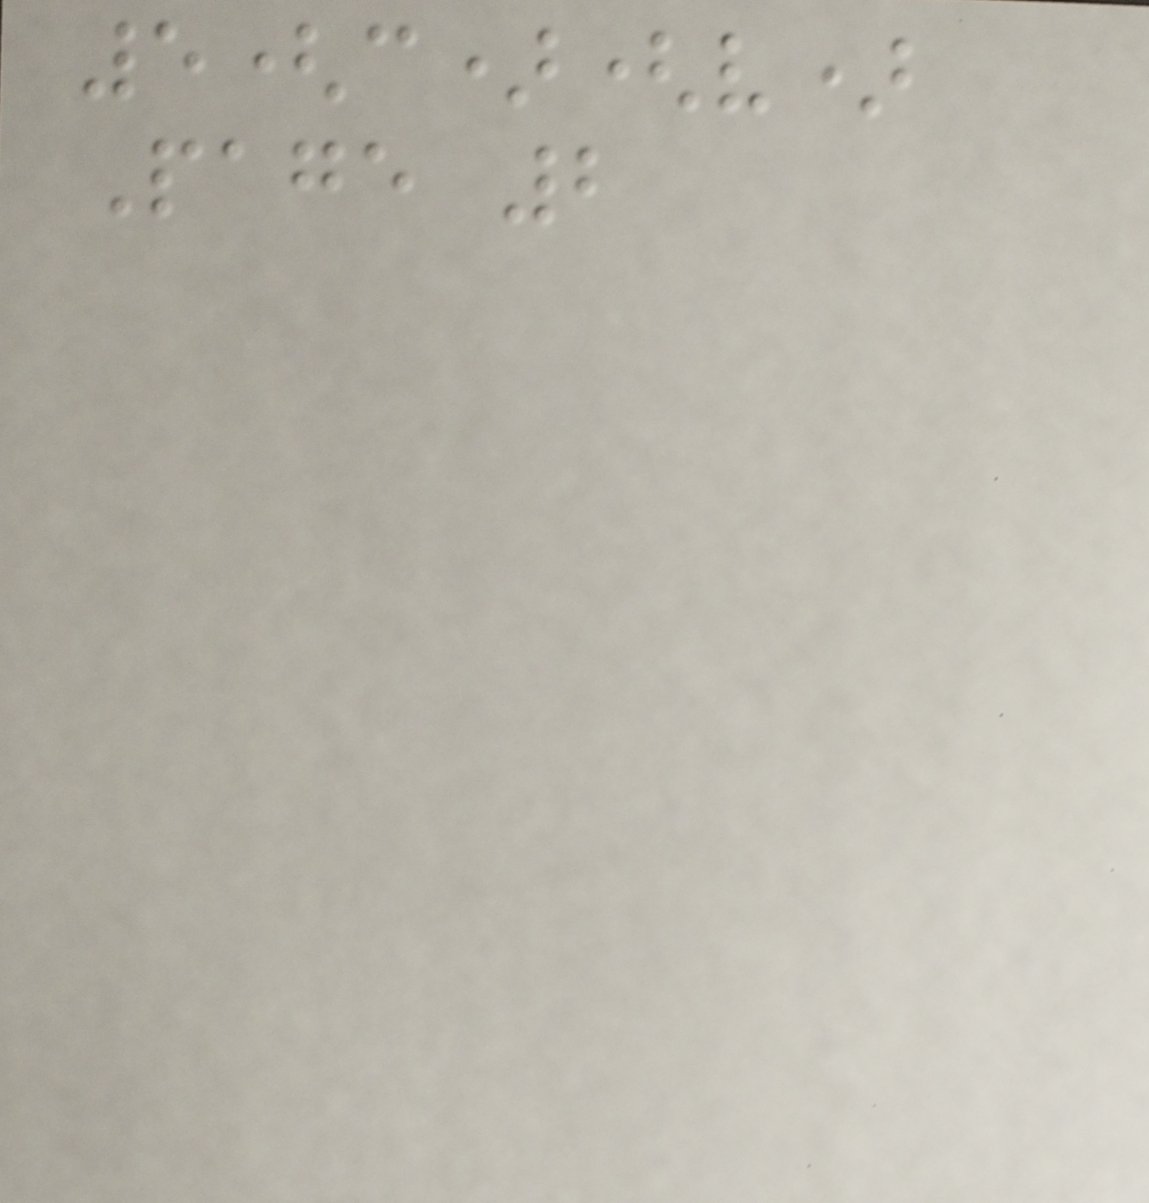5(c)(v)
Page 2
